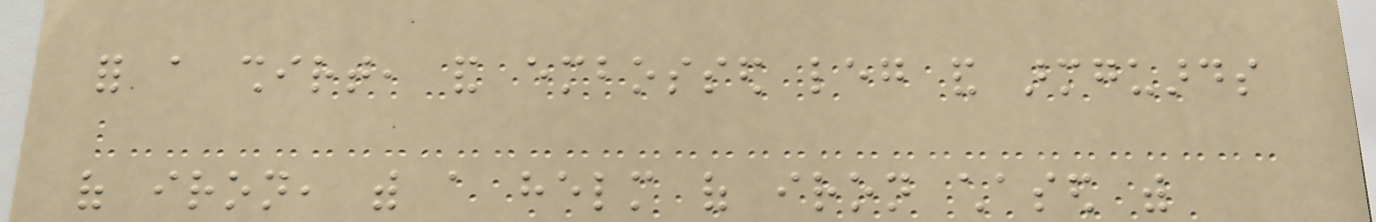for a shirt, and embossed leg and armguards
of iron, with a helm of iron chased with
